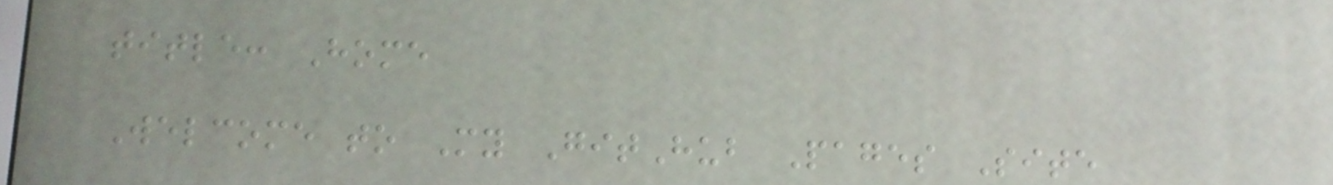title: Home
Welcome to My GitHub Pages Site
